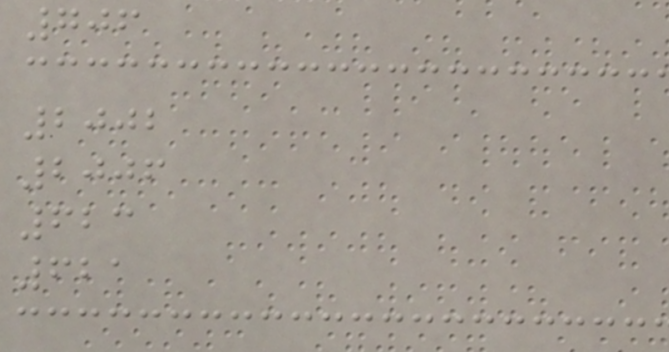706
2002
2006
623
621
